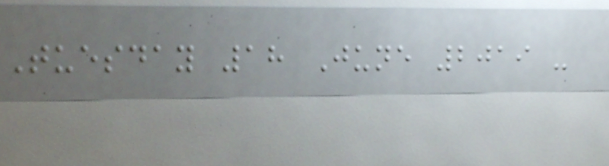Tuesday 18 June 2019 -
